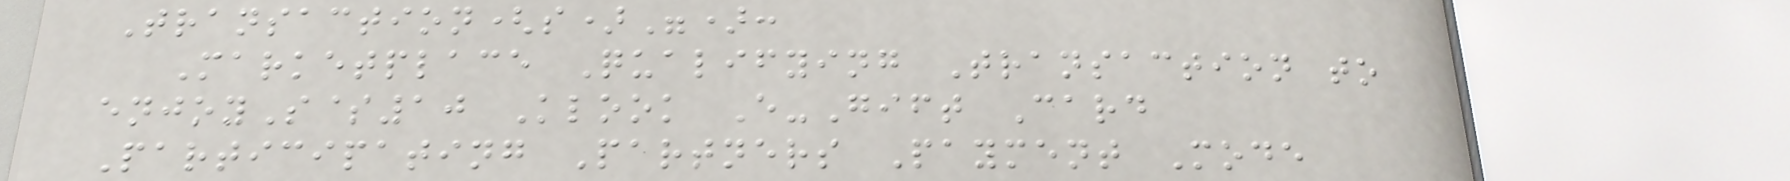Transaction(s)"):
Marketplace Qualifying Transaction to
enjoyS$10 Klook E-Gift Card
Participating Partners Payment Mode
